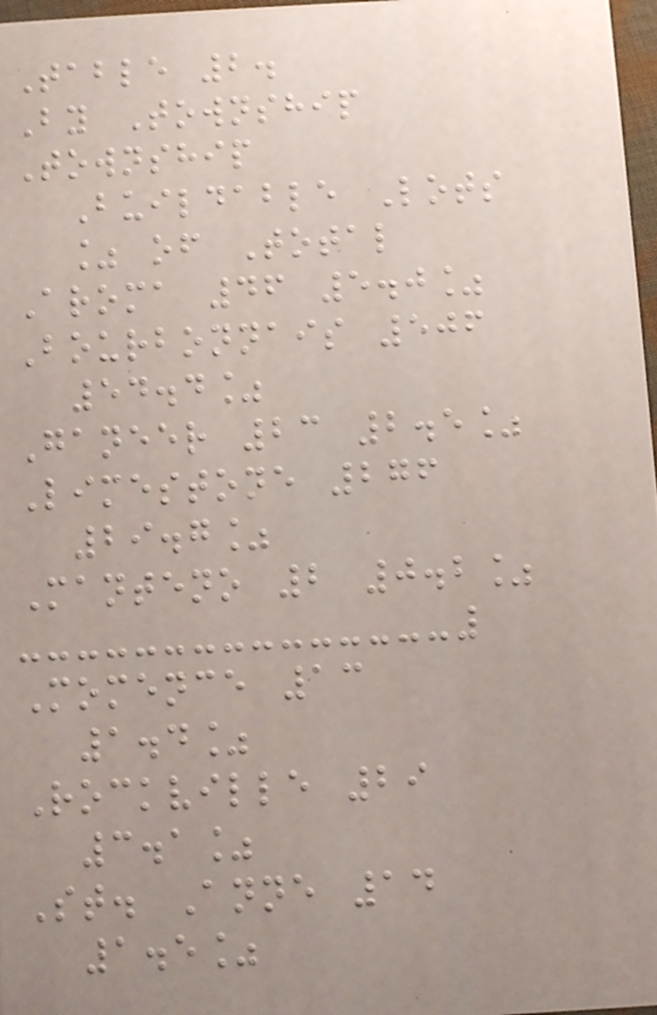Table 2.
By Township
Township
Buildable Lots
% of Total
Aroma 46 5.0%
Bourbonnais 506
54.4%
Ganeer 23 2.5%
Limestone 276
29.7%
Manteno 2 0.2%
Momence 13
1.4%
Rockville 29
3.1%
St. Anne 14
1.5%
